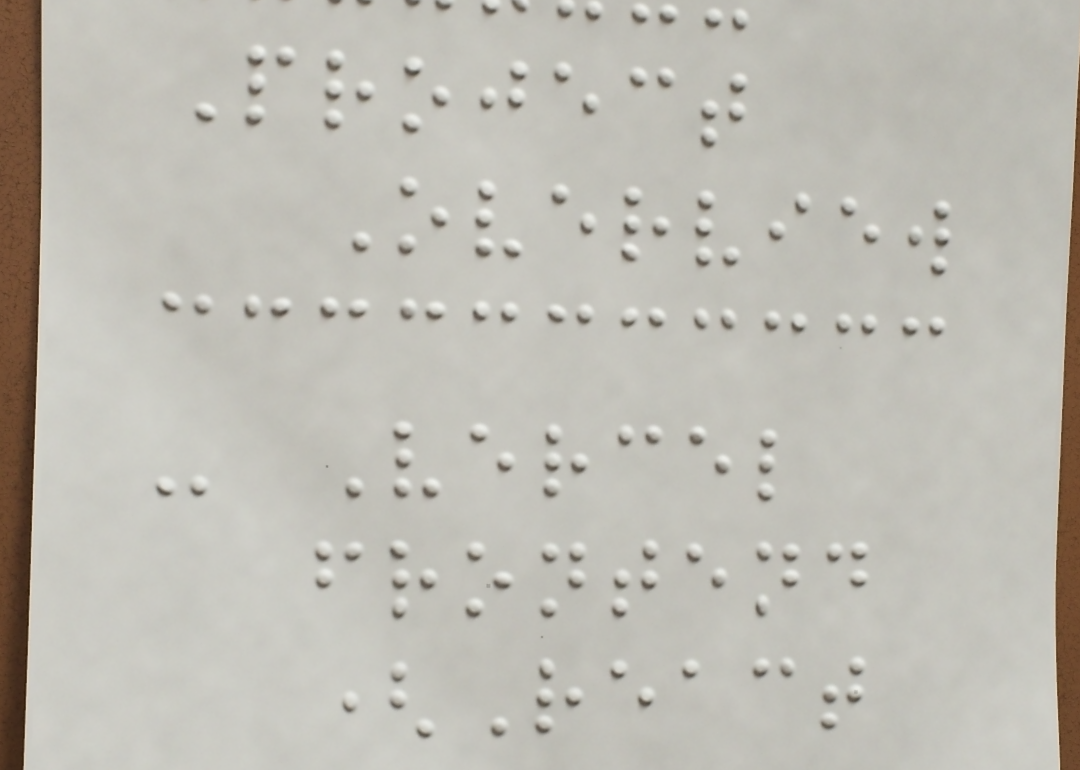Project
Overview
- Vercel
frontend
(React
